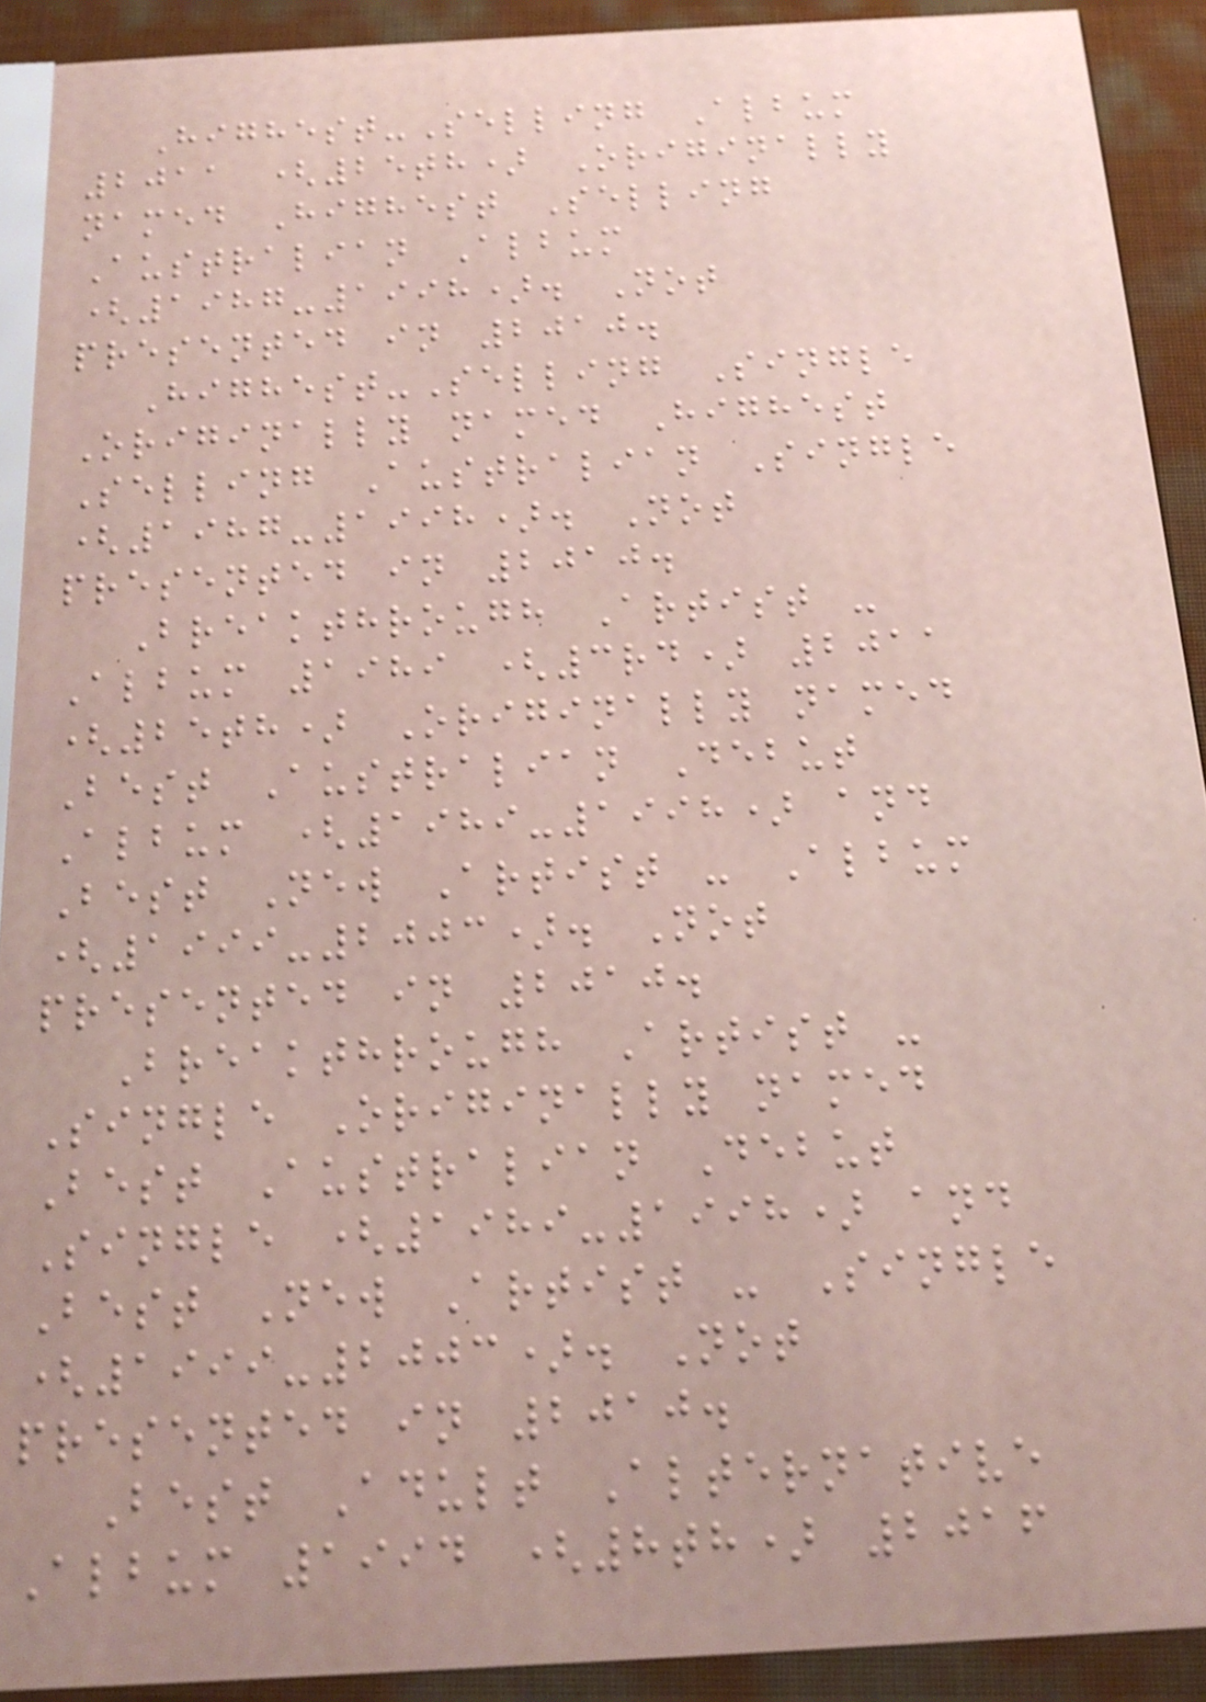Highest-Selling Album
2011 (25th) Originally
named Highest Selling
Australian Album
(1987-1998). Not
presented in 2010.
Highest-Selling Single
Originally named Highest
Selling Australian Single
(1987-1998). Not
presented in 2010.
Breakthrough Artist -
Album 1989 (3rd) 2011
(25th) Originally named
Best Australian Debut
Album (1989-1998) and
Best New Artist - Album
(1999-2003). Not
presented in 2010.
Breakthrough Artist -
Single Originally named
Best Australian Debut
Single (1989-1998) and
Best New Artist - Single
(1999-2003). Not
presented in 2010.
Best Adult Alternative
Album 1994 (8th) 2016
